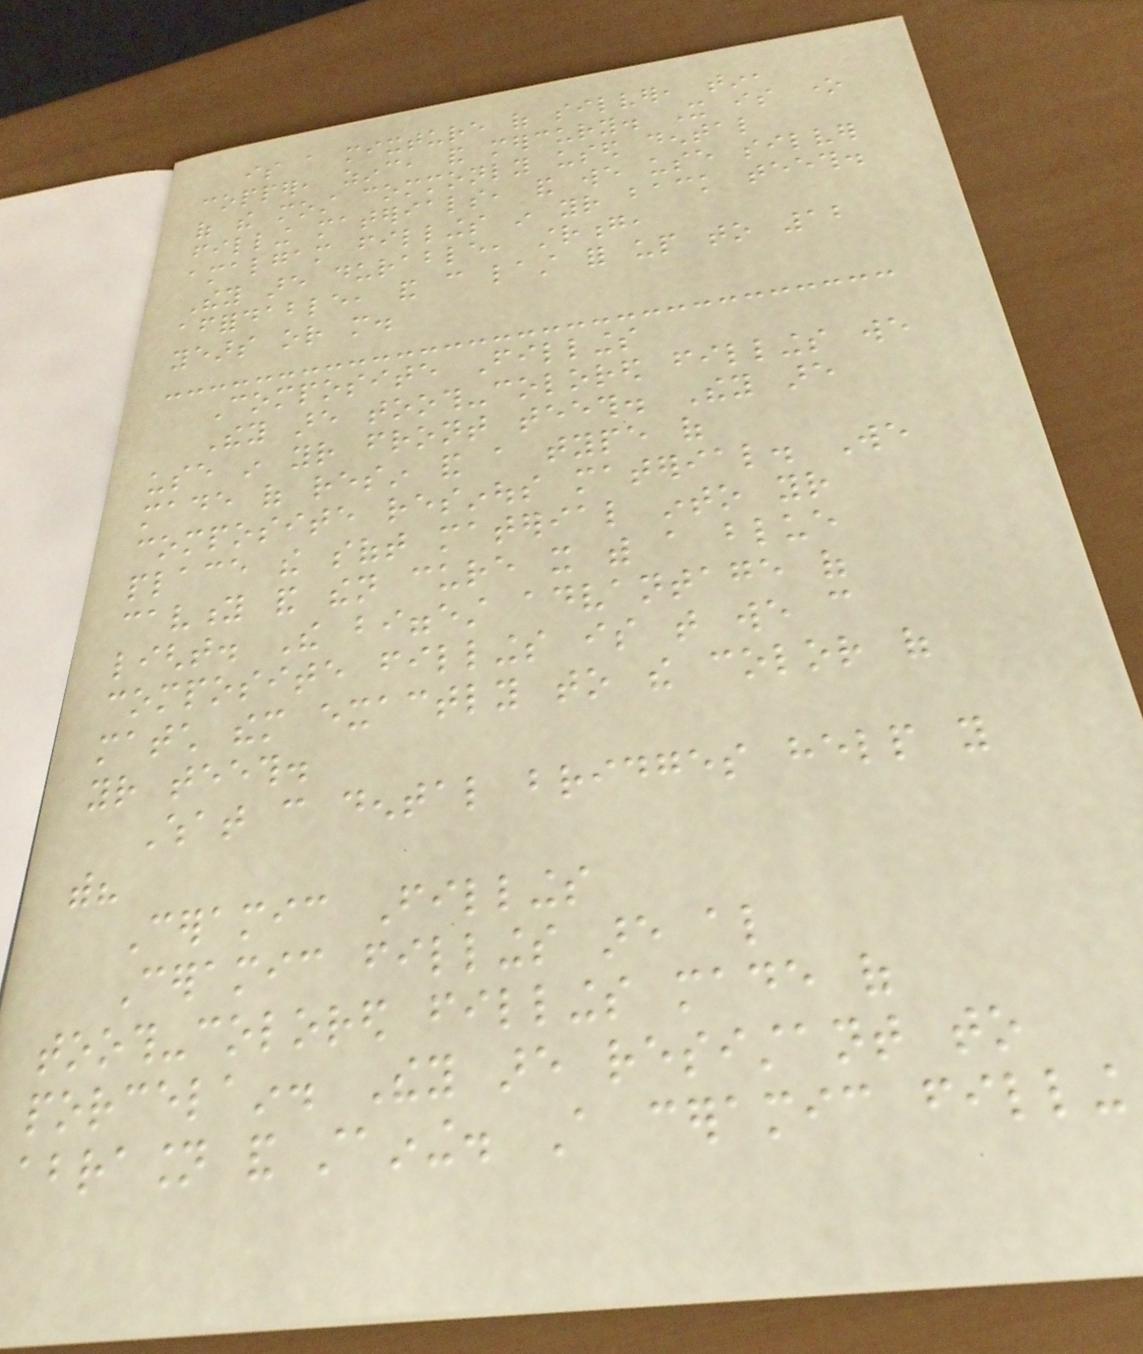is a mixture of silver, tin,
copper, zinc, and mercury. It is one
of the most commonly used dental
filling materials, and we use silver
amalgam fillings in your back teeth.
They are durable, strong,
affordable, and can last for up to 12
years or more.
Composite Fillings
They are tooth-colored fillings we
use in your front teeth. They are
made of resin and a type of
composite resinous material. We
place the soft material into your
cavity and then cure it with a blue
light. The biggest advantage of
composite fillings is that we can
match them exactly to the color of
your teeth.
What can dental bridges help you
with?
Ceramic Fillings
Ceramic fillings are also
tooth-colored fillings made of
porcelain. They are resistant to
abrasion and staining. A ceramic filling
